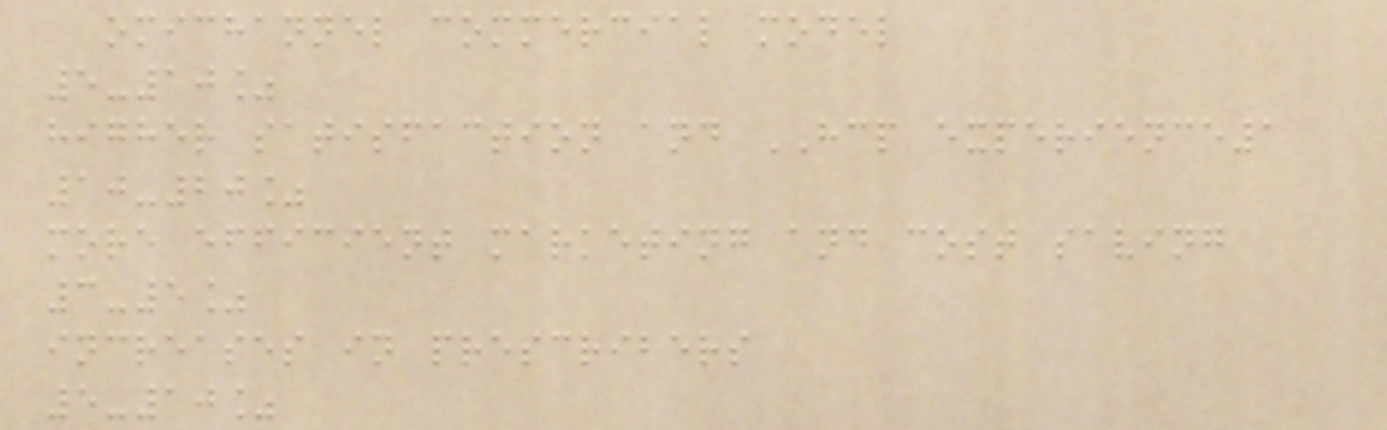omichannel commercial model
5-10%
higher satisfaction and HCP experience1
10-20%
more efficient marketing and cost saving
3-5%
increases in prescribers
5-10%
